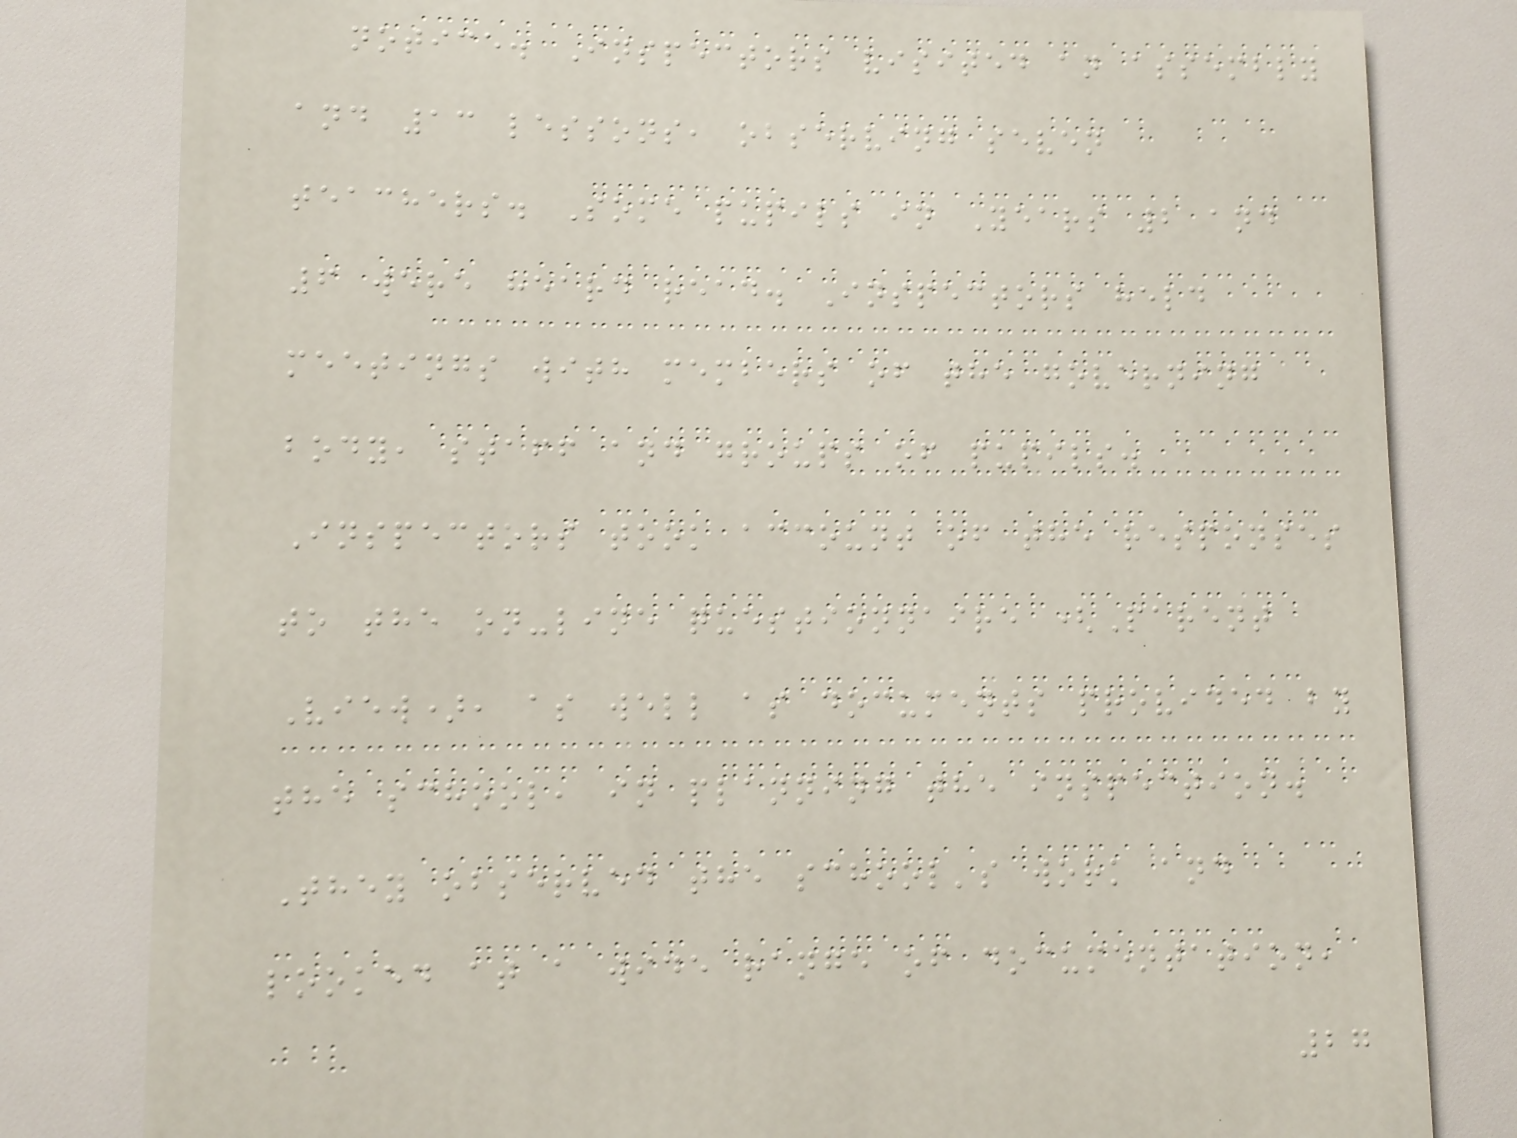notice. Inspectors visited an assembly
and 13 lessons, observing seven
teachers. Some pupils in Years 2 and
6 were heard read. Inspectors held
meetings with members of the governing
body, staff and groups of pupils.
Inspectors took account of the responses
to the on-line questionnaire (Parent
View), as well as documents provided by
the school, in planning the inspection.
They observed the school's work and
looked at a wide range of documentation,
27
